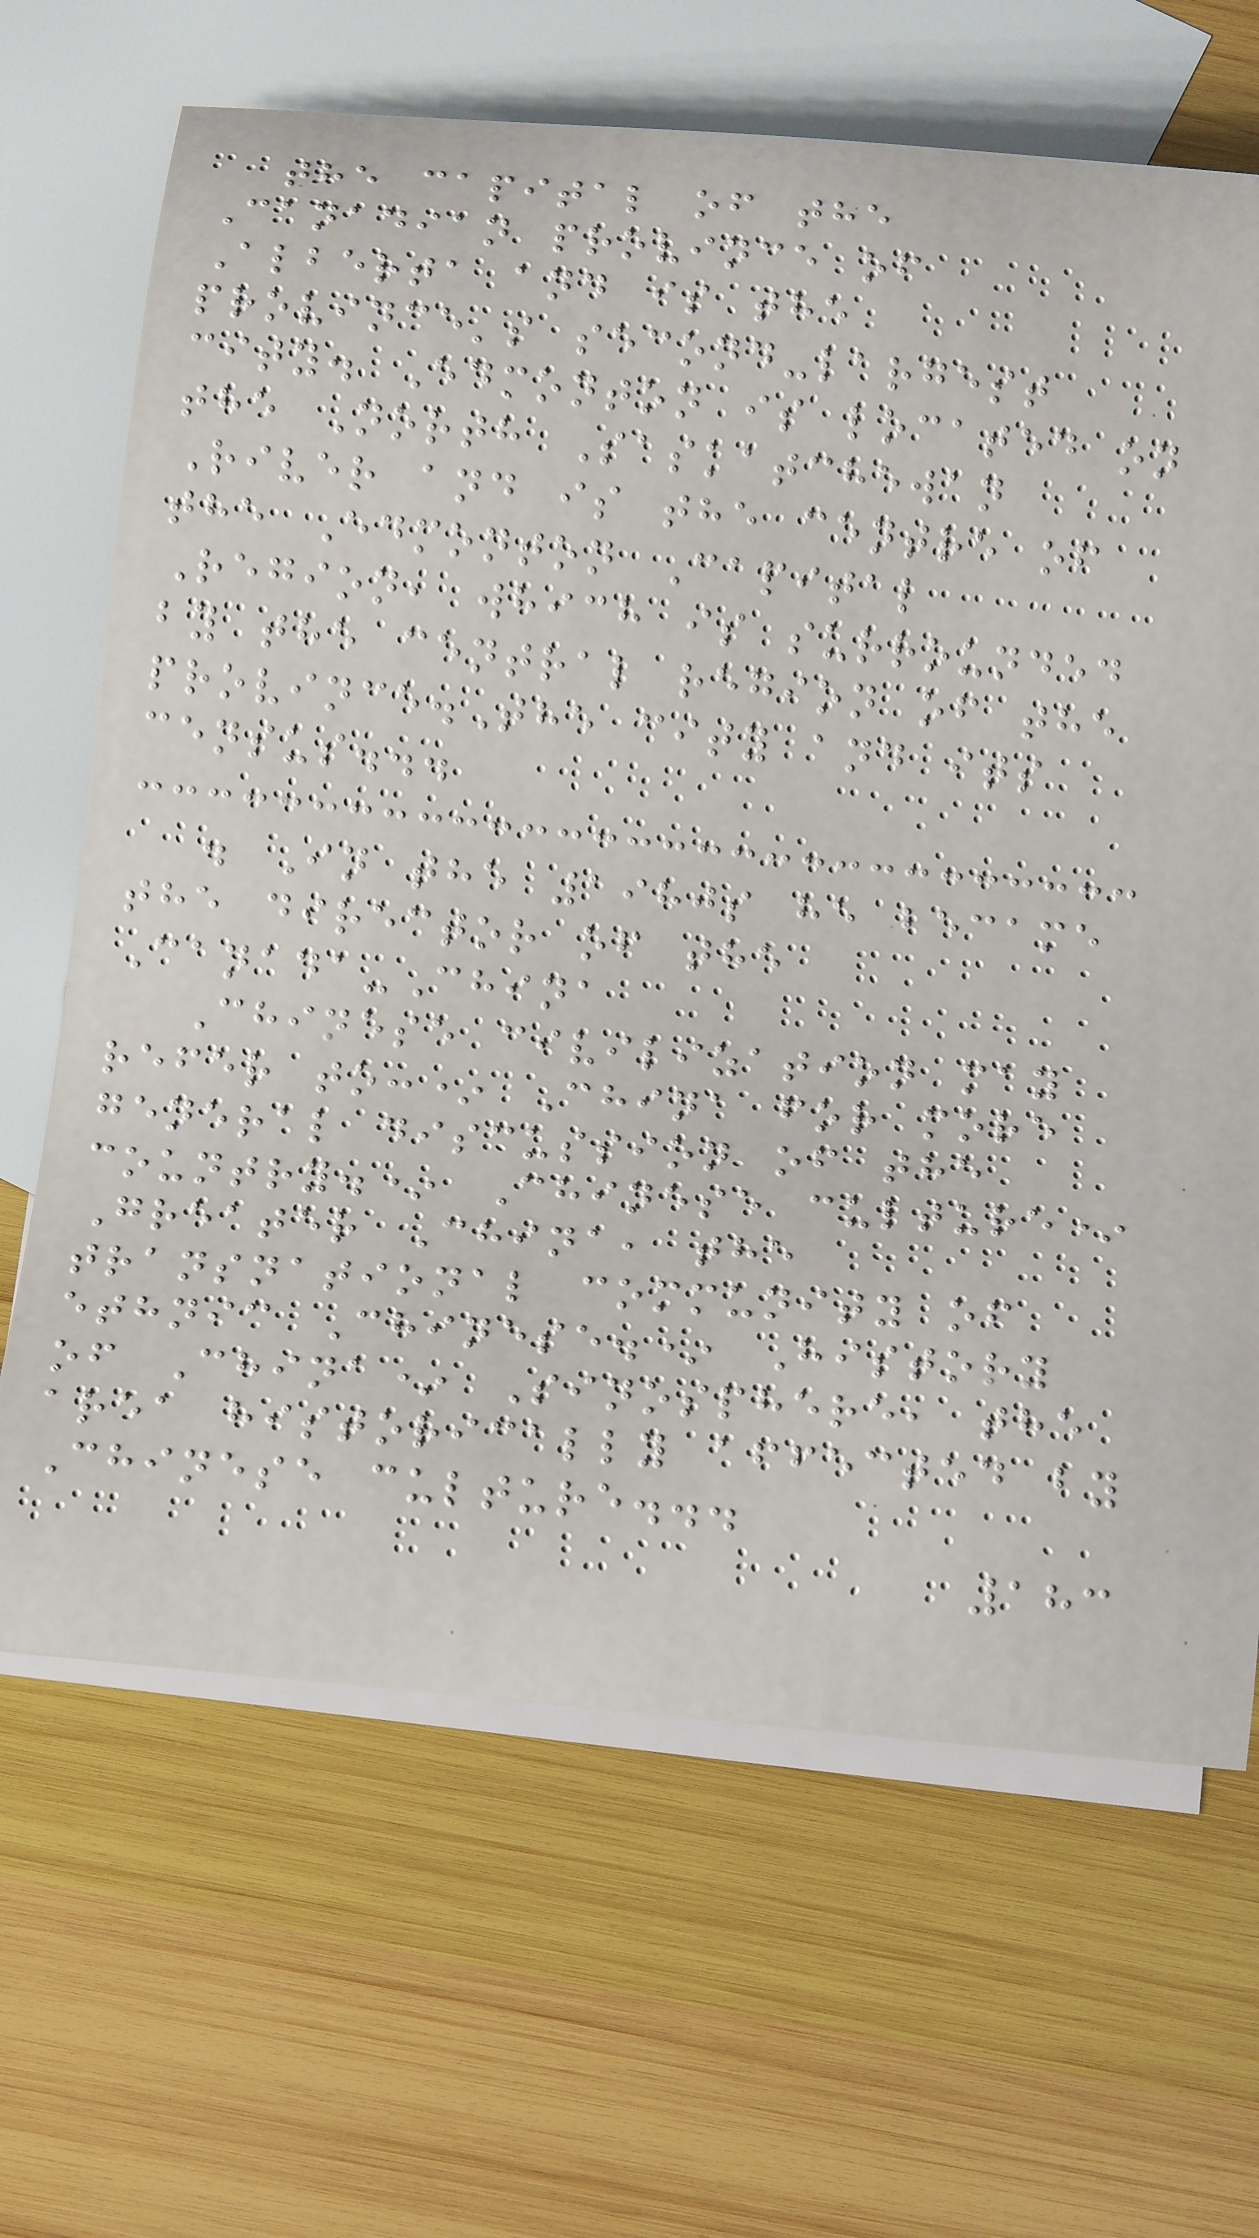the capital of the
Canadian province of
Alberta and is the
province's second-largest
city. Edmonton is located on
the North Saskatchewan
River and is the centre of
the Edmonton Capital
Region, which is surrounded
by the central region of the
province.The city and its
census...
. In the 1980s he became
the director of the
Canada-China
Chinese civilization may
refer to:* China for more
general discussion of the
country.* Chinese culture*
Greater China, the
transnational community of
ethnic Chinese.* History
of China* Sinosphere, the
area historically affected by
Chinese culture...
183
